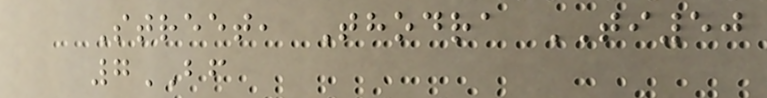Street, Thodra TI50
7BF
